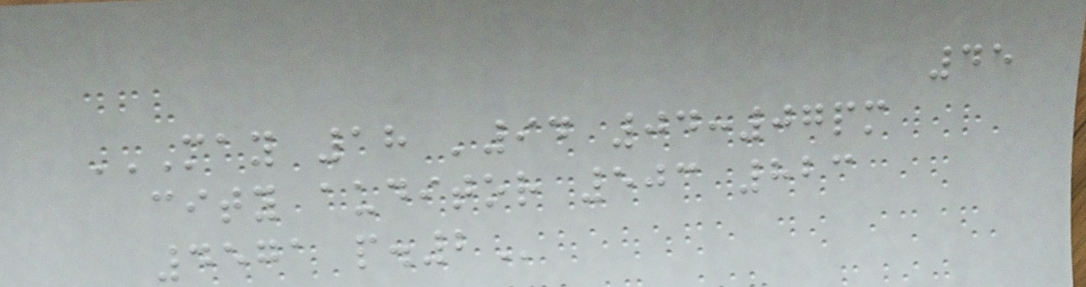45
MAY 18 '94 04:07PM
CITY AUDITOR 503 823
4571 P.2
